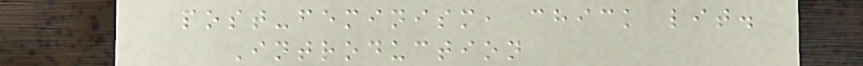post-feminism, chick lit.
Introduction
